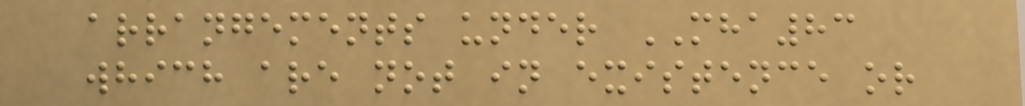arrangements under MHA83
which are not in existence or
